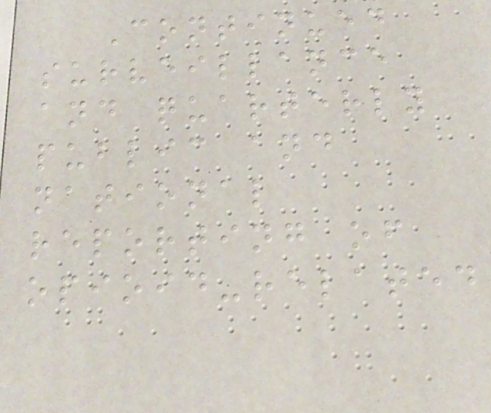Continued
surveillance
and quarterly
public and
national
reporting of
opioid-related
